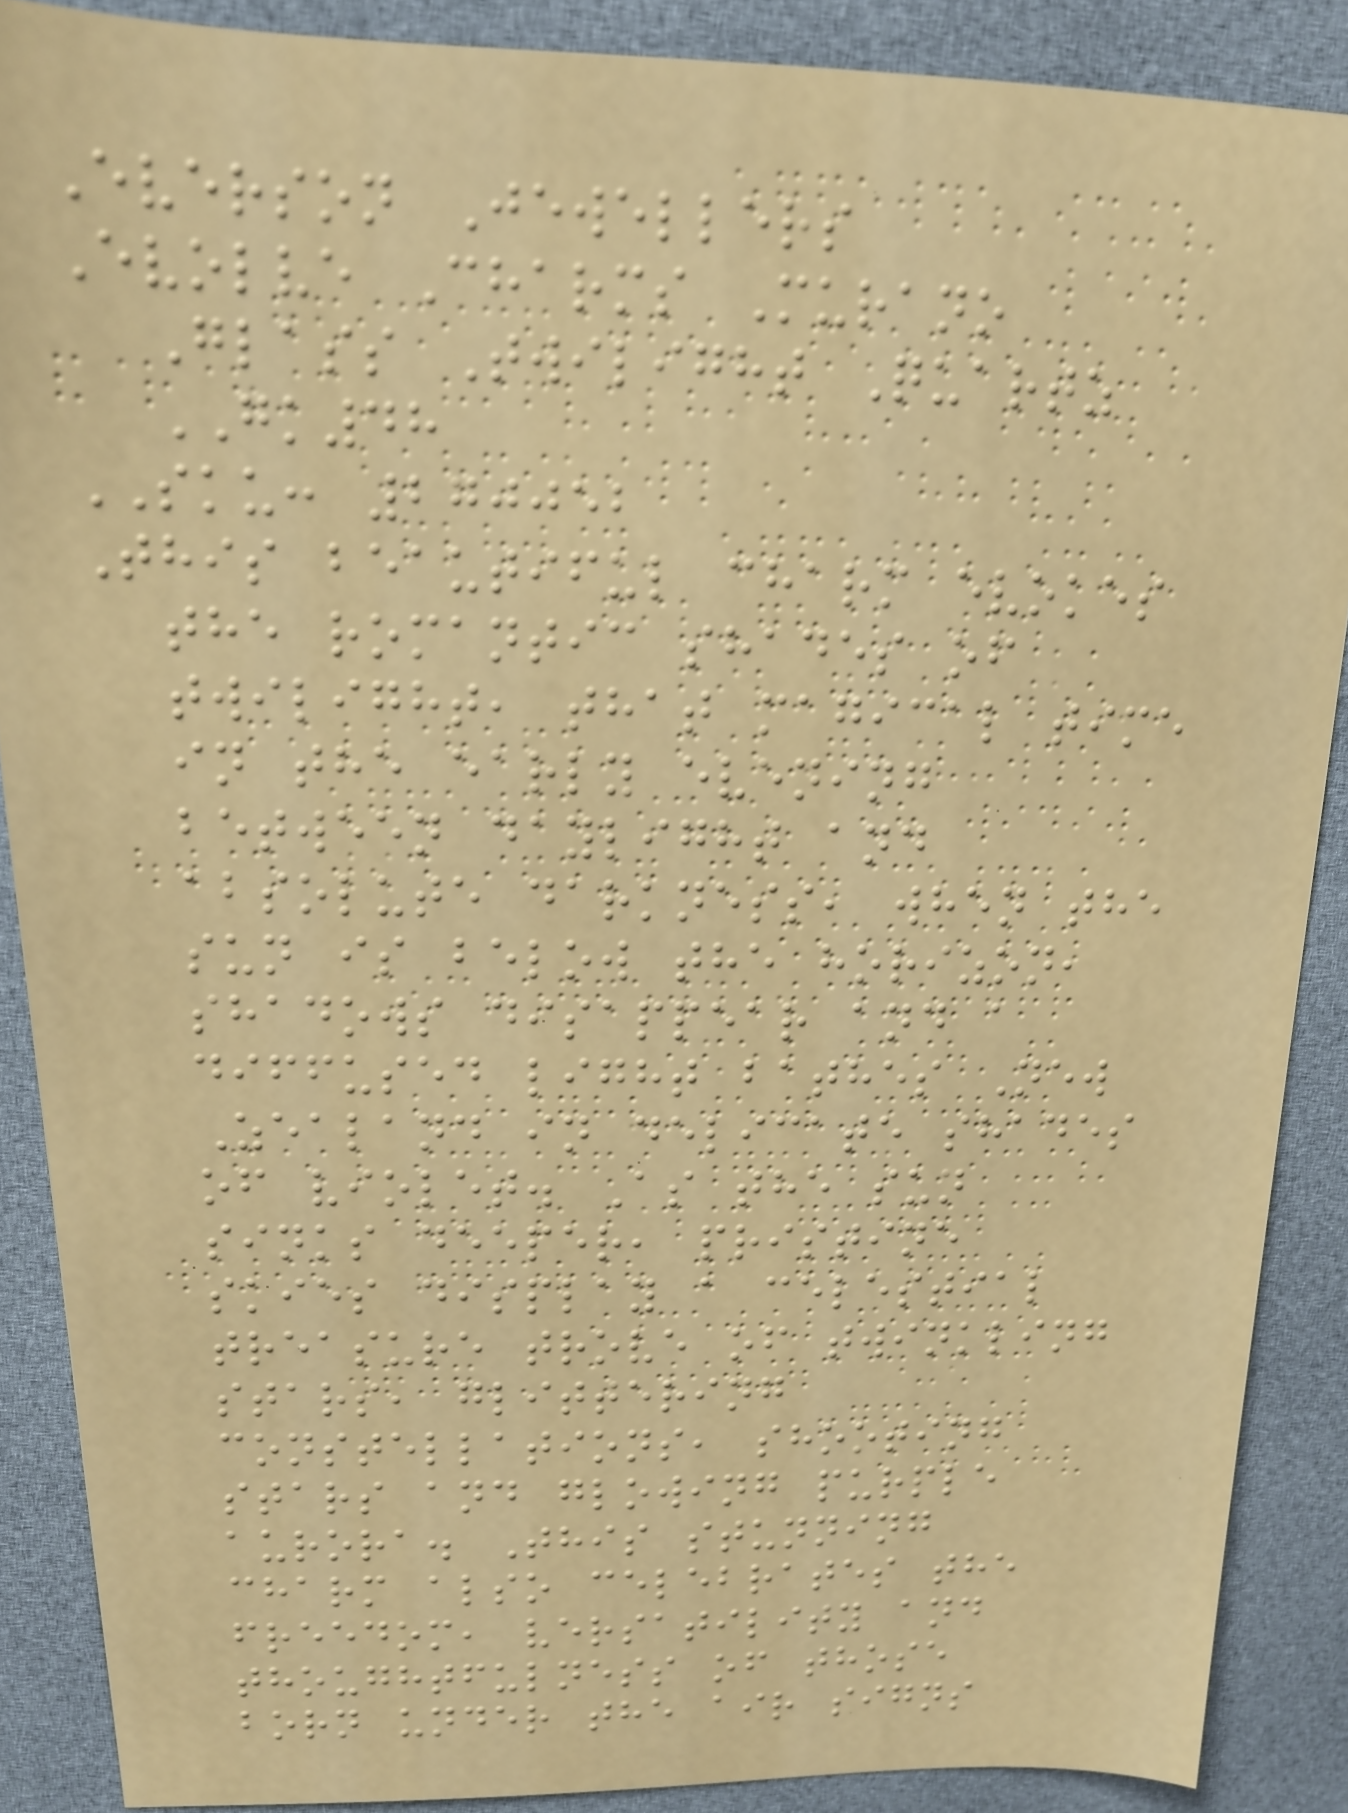Everson Jewellers
Evolve Charms Murano
Glass Twilight Quartz
GK48
SKU: 270052
This beautiful charm evokes
the romantic shades of
twilight, that magical time
in the early evening
between daylight and
absolute darkness, when the
sun is below the horizon,
shadows disappear and a
diffused light bathes New
Zealand in delicate shades
of violet. As the sun
sinks deeper, pristine
skies display a celestial
treasure trove of twinkling
stars, glittering
constellations, shooting
stars and glowing purple
aurora. This stunning
charm also celebrates the
freedom, versatility and
thoughtfulness of those
born under the air signs
